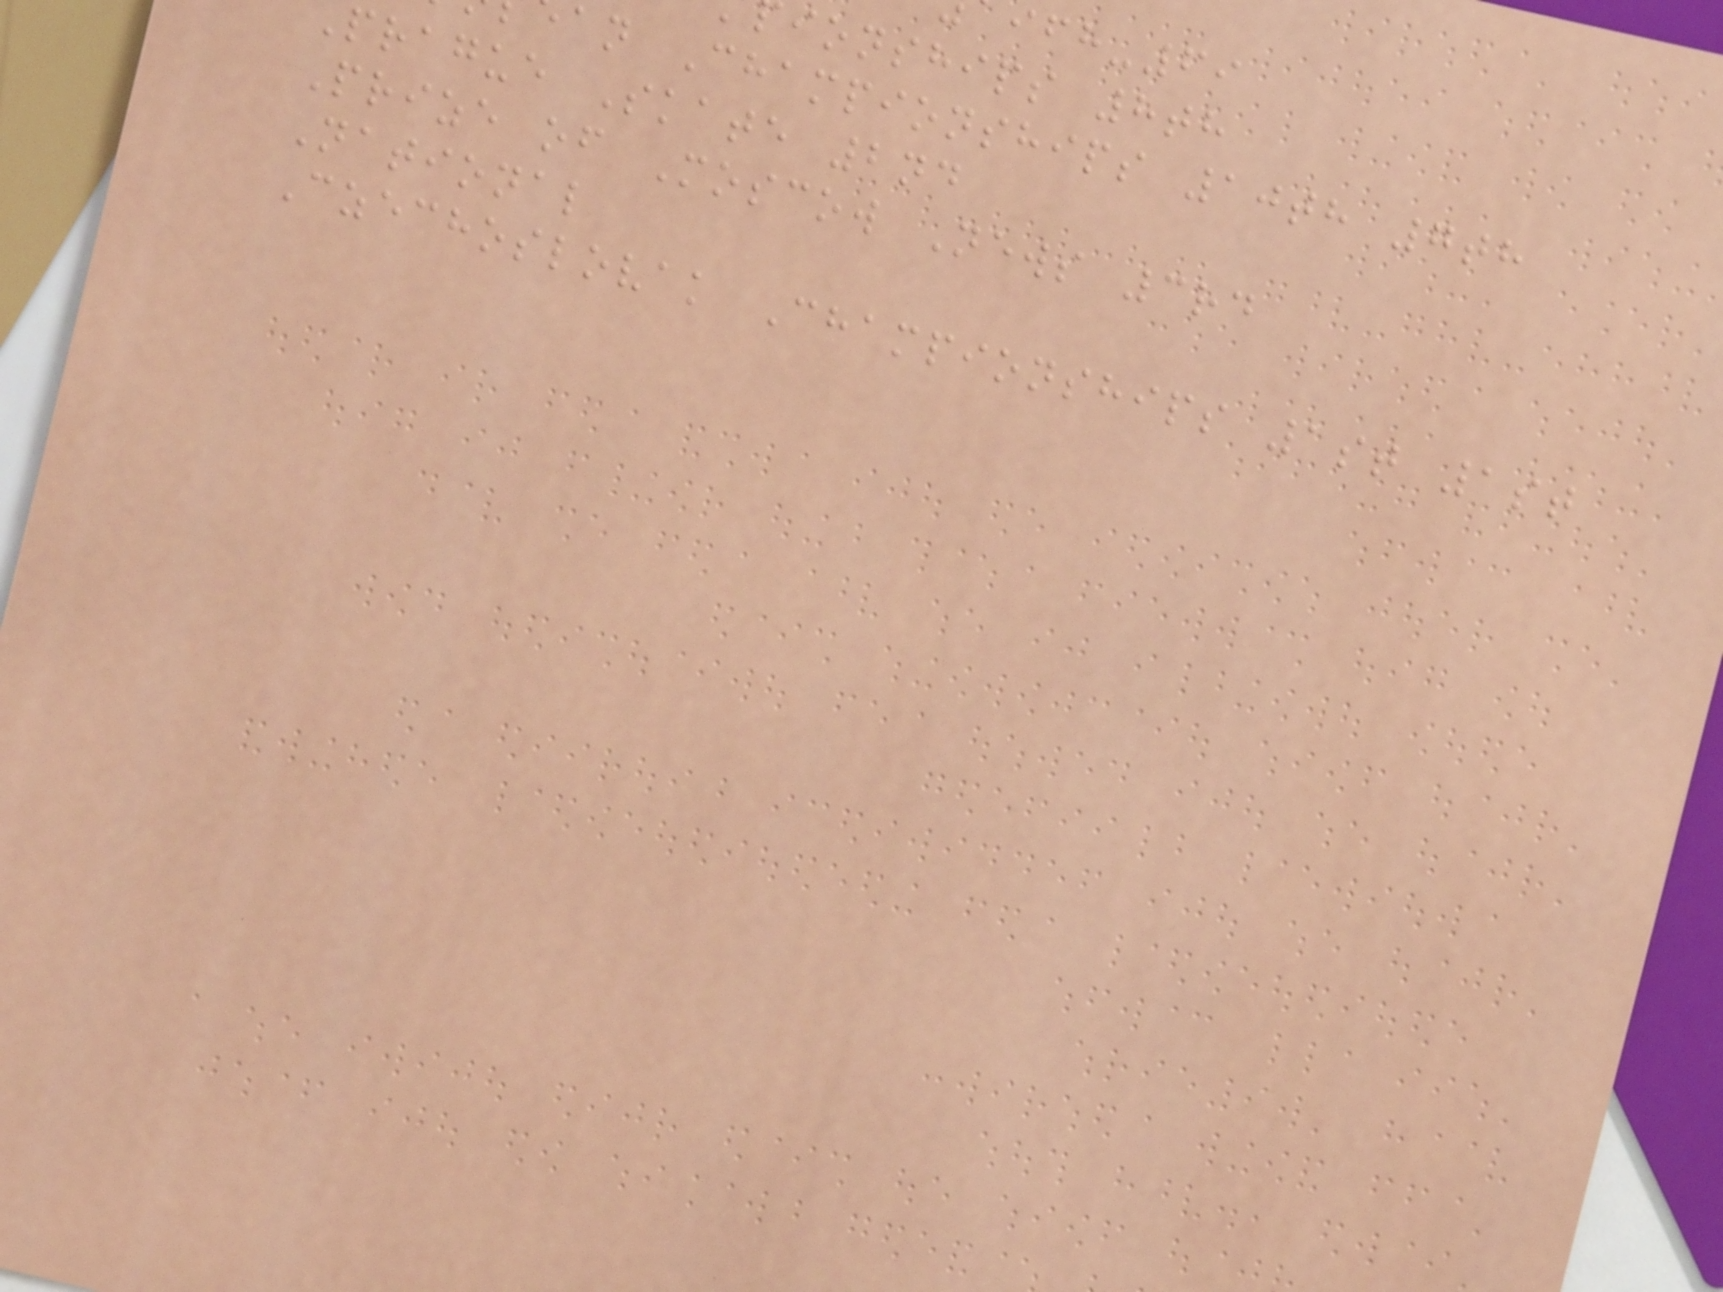ionships 8th
an Championships 10th 7th
prague Skate 2nd
Prize of Moscow News 3rd
National
Czechoslovak Championships 1st 1st
